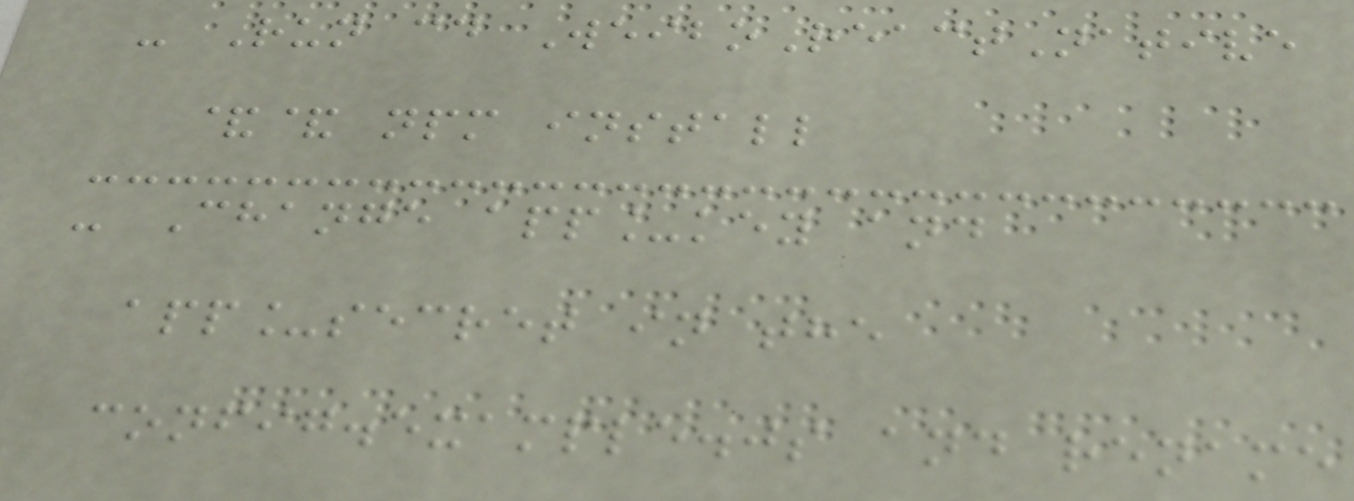- Run cd WeiboReactNative
&& npm install
- Change app_key and
app_secret in the
config.example.js and rename
